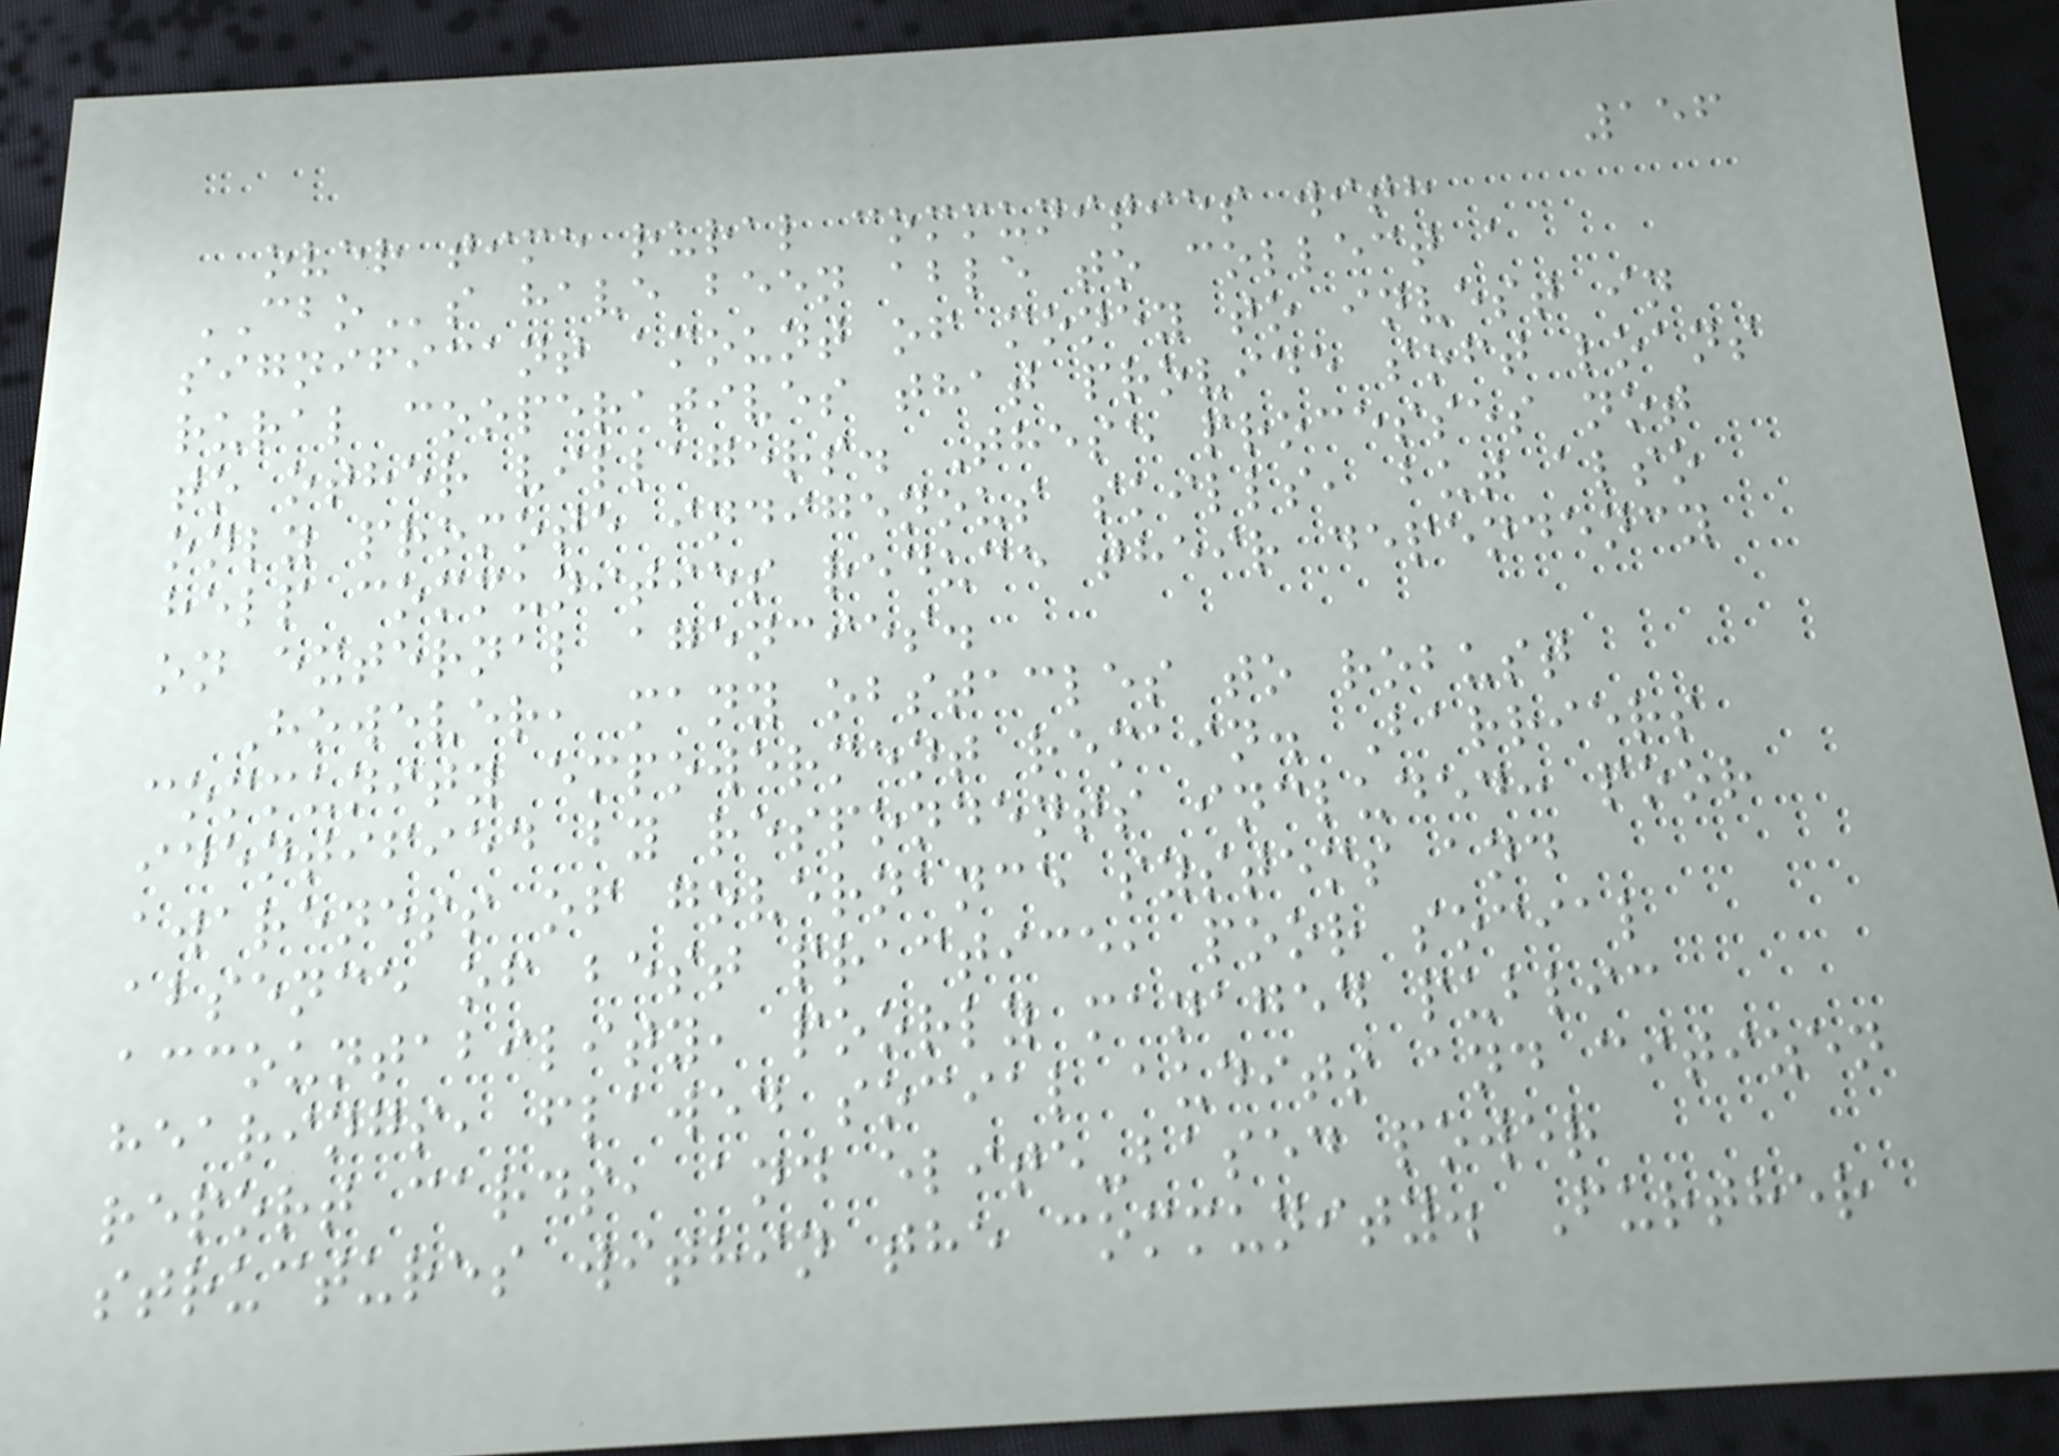156
over time rural communities with
CBOs have been able to collect a
significant amount of money to invest in
rural cooperatives that provide soft loans
to other villagers. These processes not
only promote indigenous skills, but also
help communities reduce their dependency
on external agencies.
However, many obstacles to robust
community empowerment remain. Barriers
identified by respondents included: poor
awareness of governance systems and
absence of best practice, poor social
accountability, poorly managed public
hearings, flawed social audits and citizen
report cards, and elite-based power
structures within the community. Further
